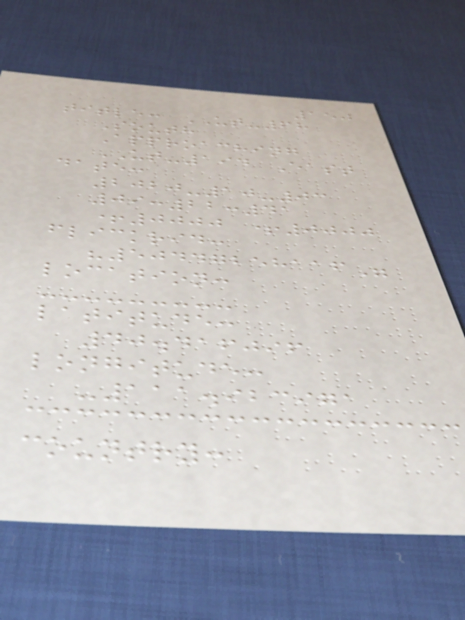150
title: UT-68
South
Approaching
UT-194 East
date:
2020-10-03
09:22:41
+0000 +0000
flickrid:
"50447258116"
location:
latitude:
40.416096
longitude:
-111.923971
country:
